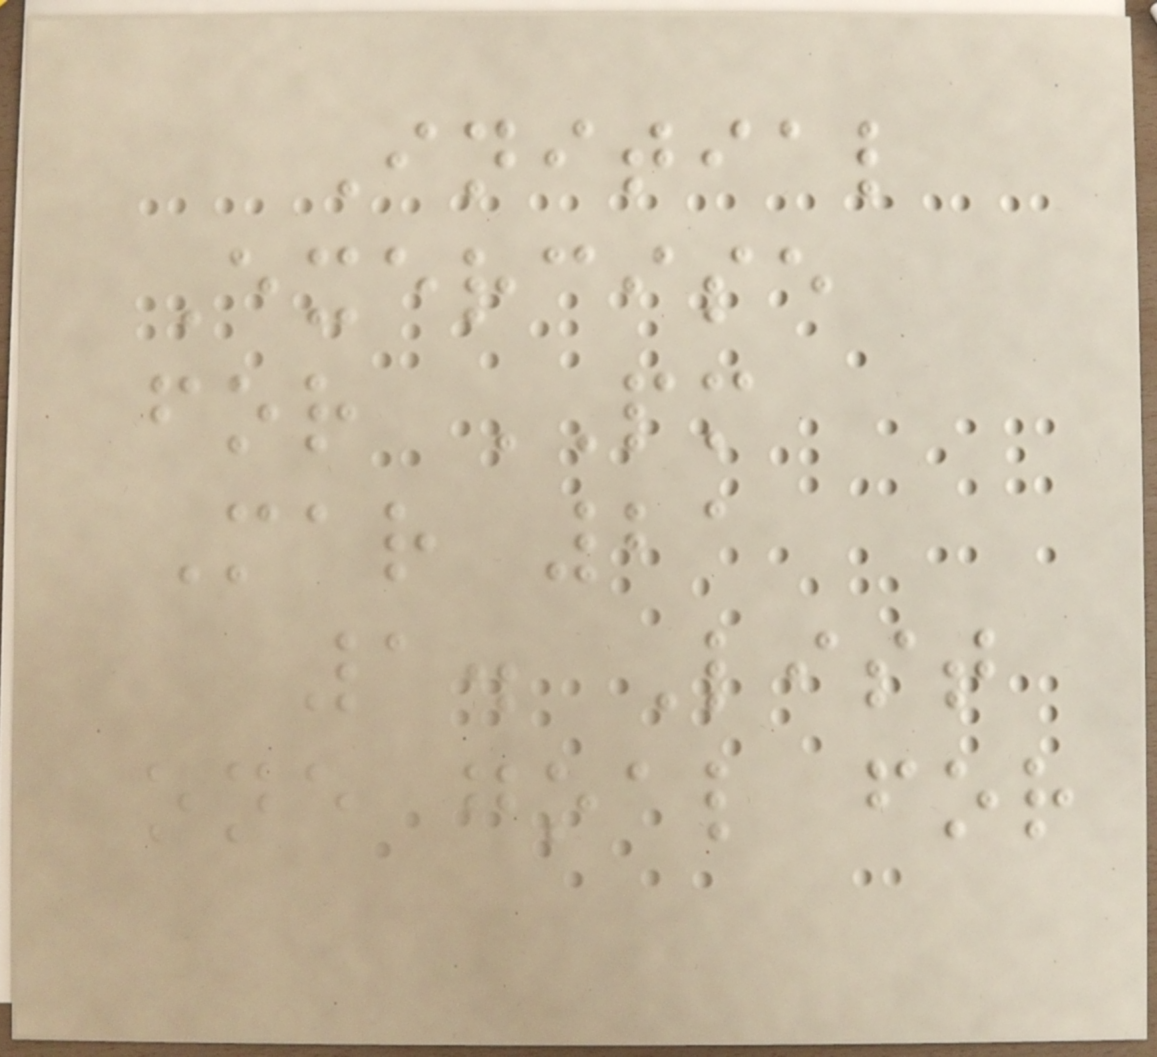Initial
Exercise
for PM
Mar 21
1. List
one goal for
